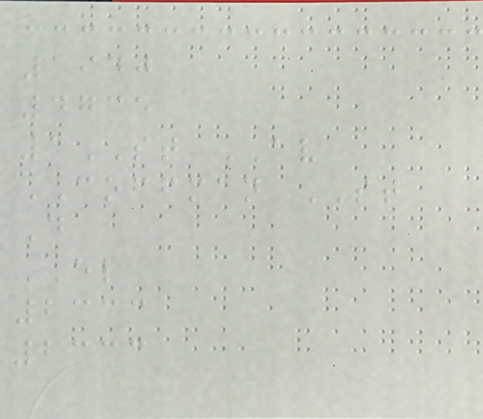1940
4735
1ST AV
COFFMAN ST
D
EL
2333
2333
